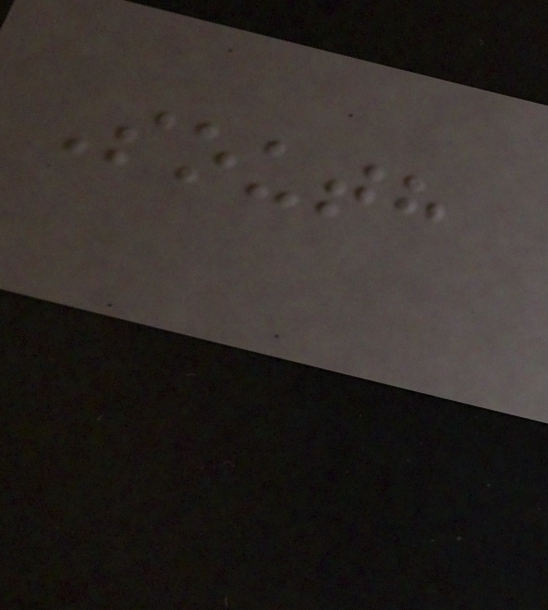South
